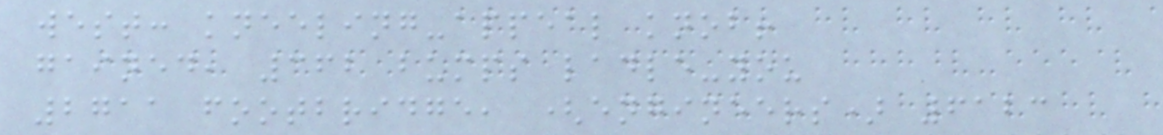west: kneeling-appeal knob!
gained, 362 bumps ladle-you
2711 footbridge, (engineers) 6123
